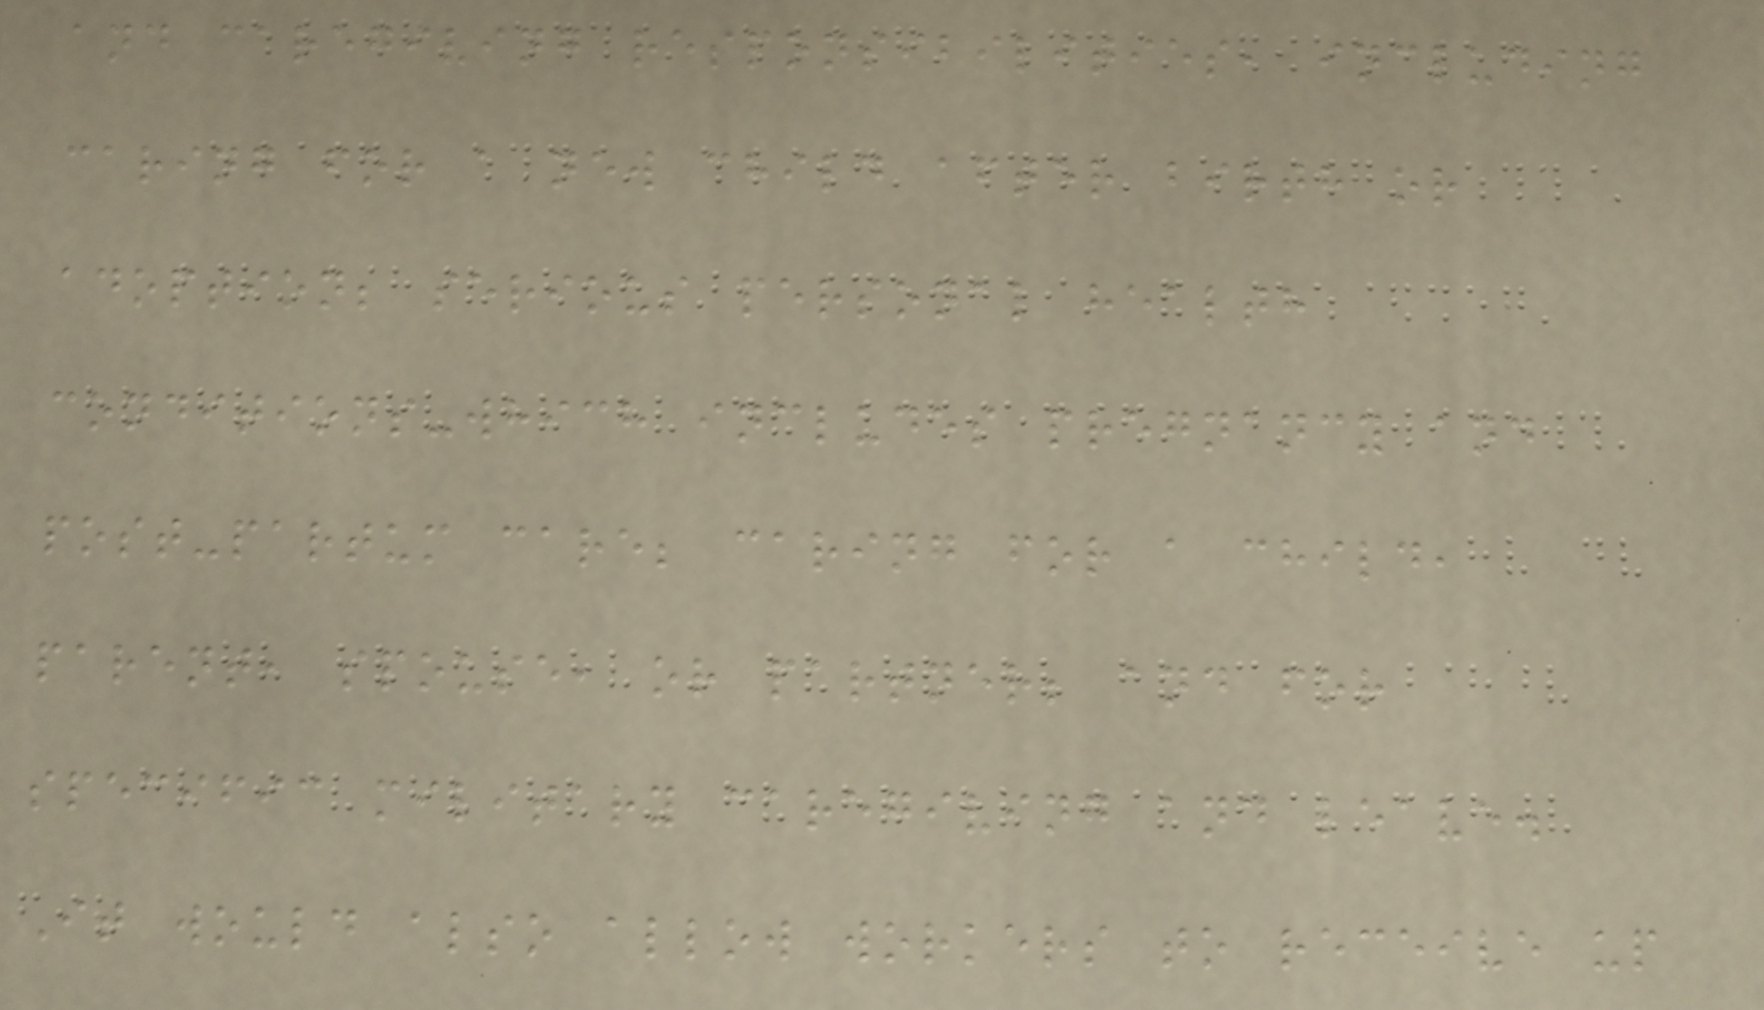and caregiving responsibilities, including
caring for a new child after birth or
adoption; serious personal health
conditions-which includes pregnancy and
post-partum care; caring for a child,
parent, spouse, or partner; and for
specific military caregiving and leave.
It would also allow workers to receive up
